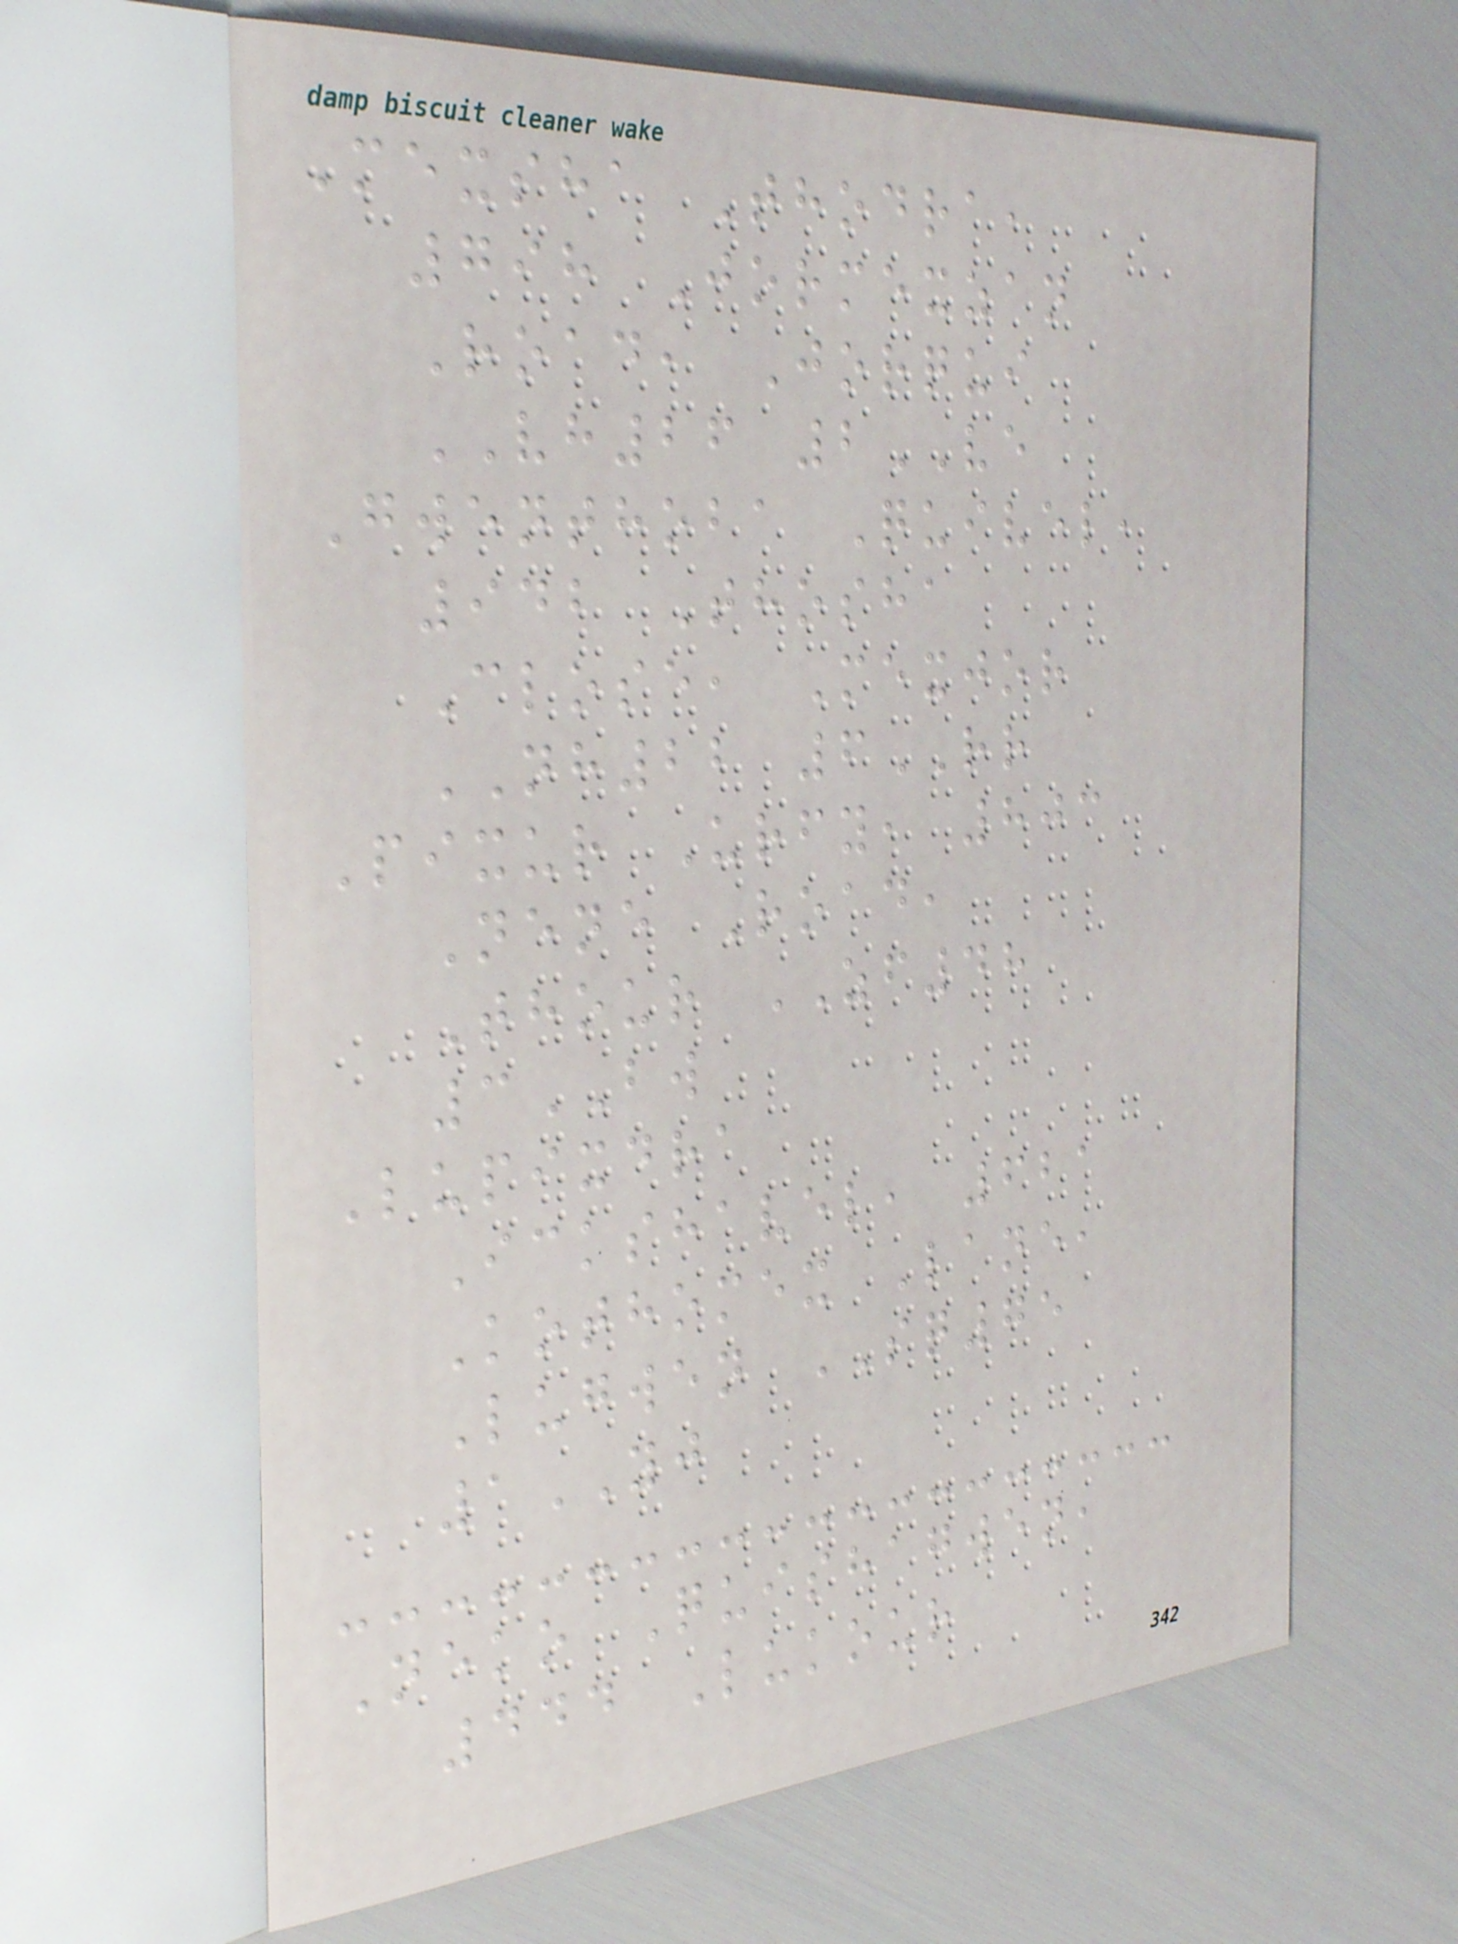Mexsha Thodra,
798 Jormexzan
Road, Jorqui
VH26 2VE
Gwenthoba Quivel,
942 Thosha
Close, Mexjor
NH22 6RR
Pixur Urfy, 803
Nene Road,
Thour ZF48
3BW
Lupixdra
Ickshavel, 621
Kothomex Lane,
Lugwen SQ75
1YJ
Neko Quishagwen,
444 Lukour
